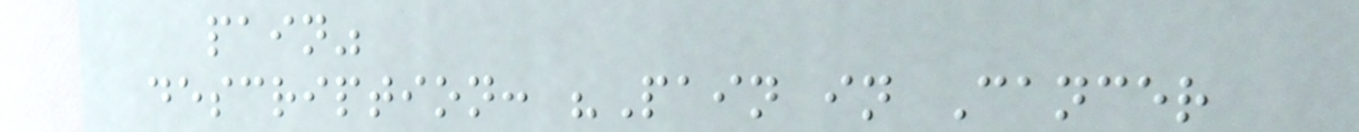pain"
description: "Pain in Cancer
